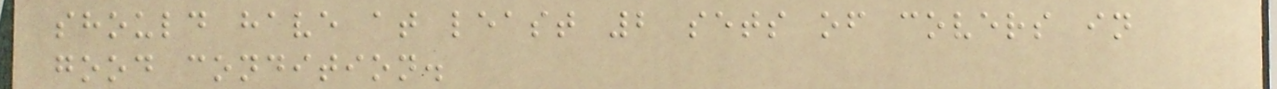should have at least 2 sets of covers in
good condition.
